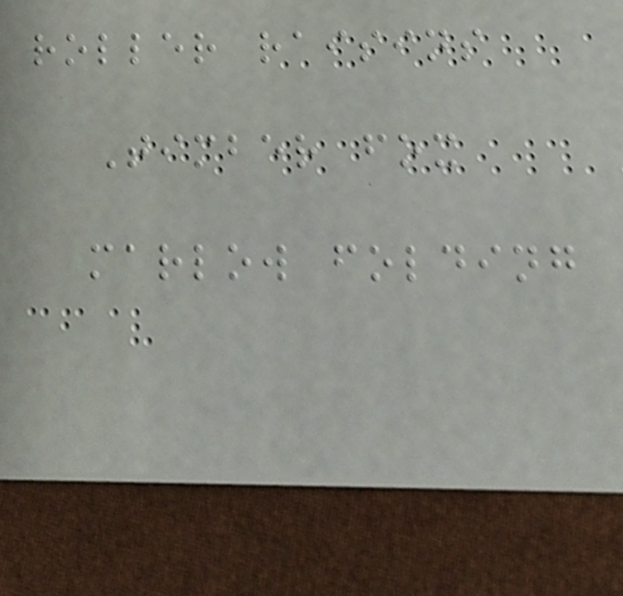roller raisins
Timber fox
marlow folding
